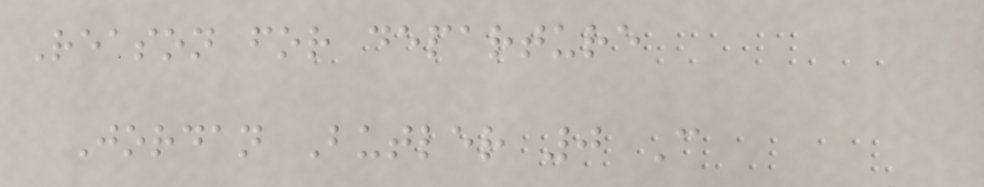Reason for departure
Jordan Butler 0 C
